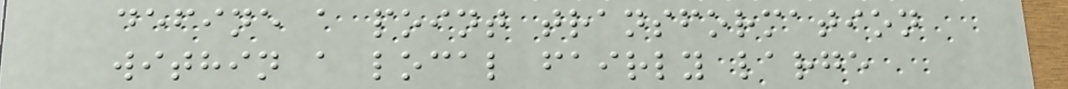define a point transformation
within a local fairly large
